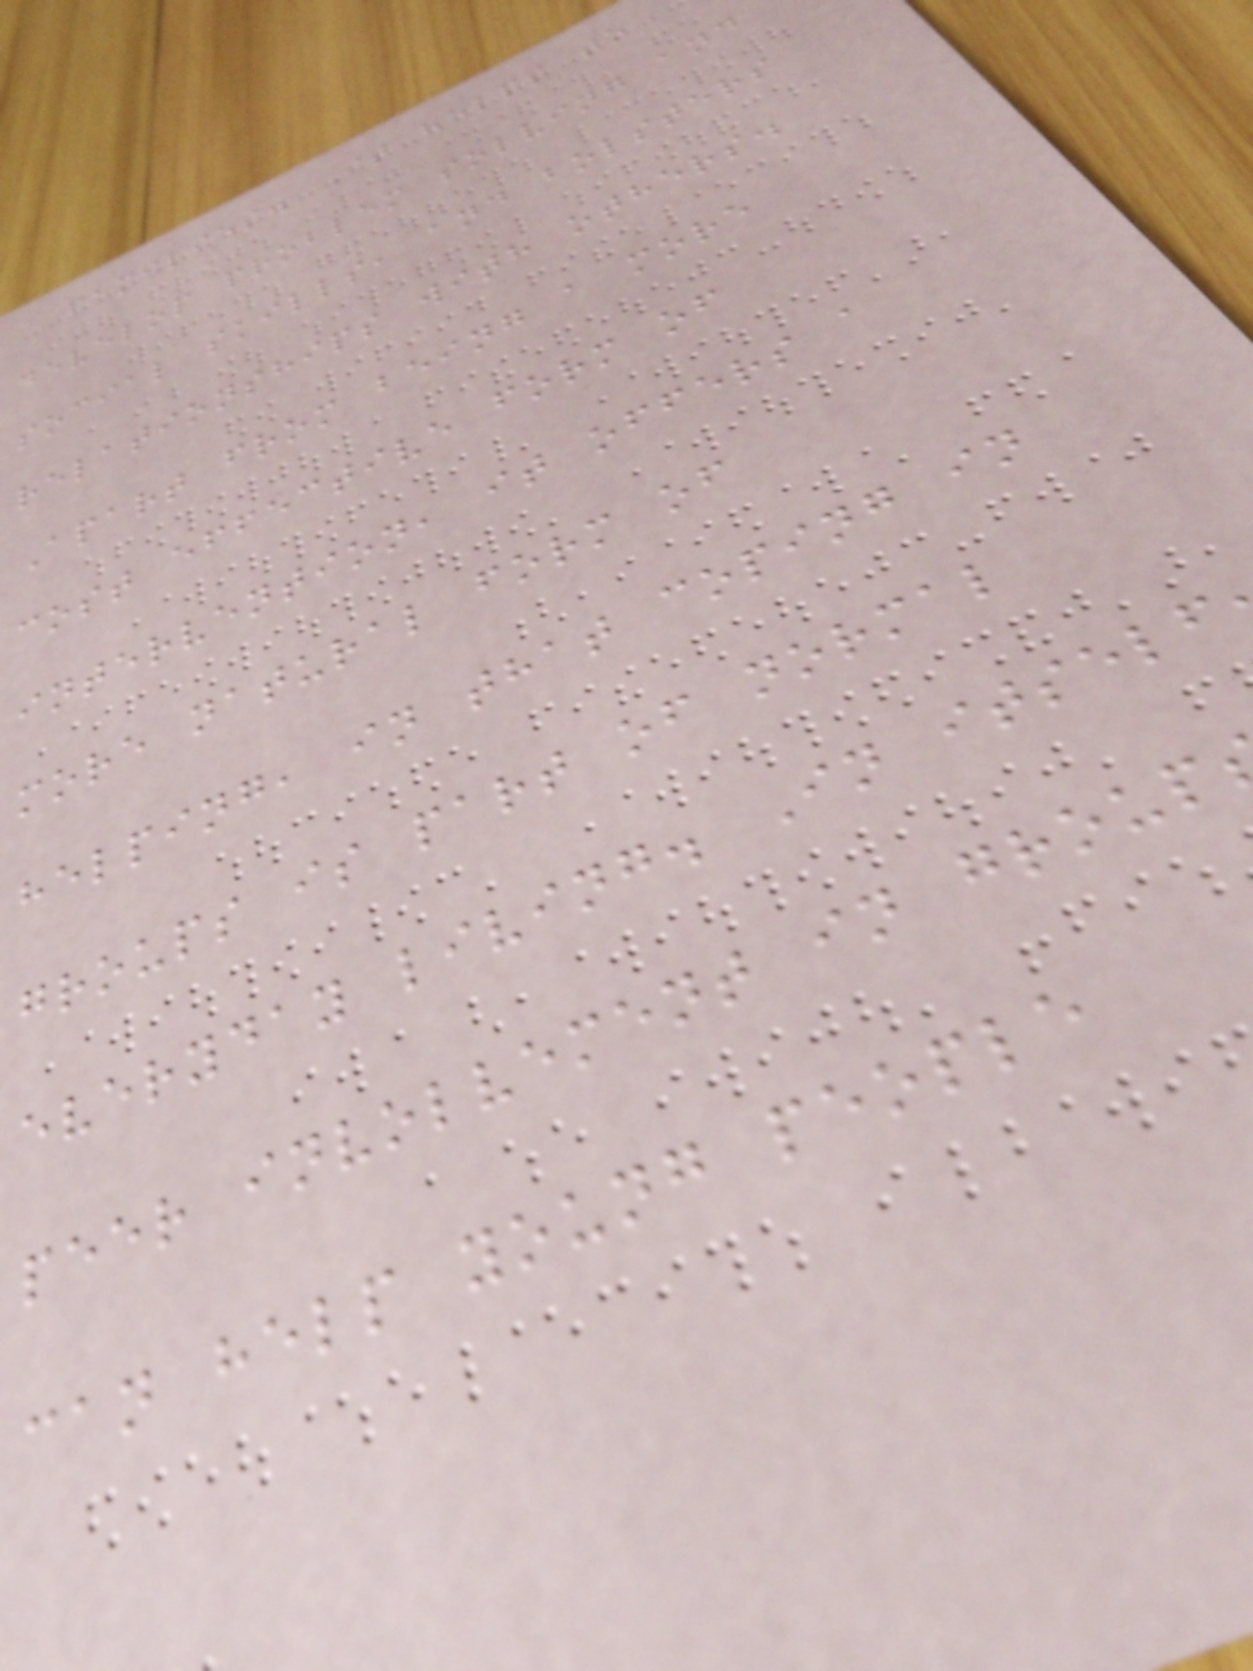families. It helps to
develop problem solving and
social skills, and bolsters
relationships with others.
Apart from being a more
cost effective form of
intervention, it offers a
more natural form of
helping, in that coping in
groups is part of normal
everyday living. In itself
peer involvement in group
can help young people
